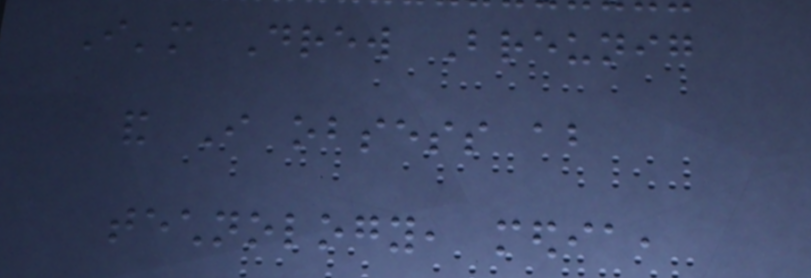I'm Drew Breunig
and I obsess about
technology, media,
